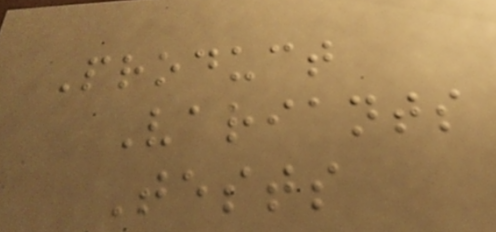Product
Variants
Tests
